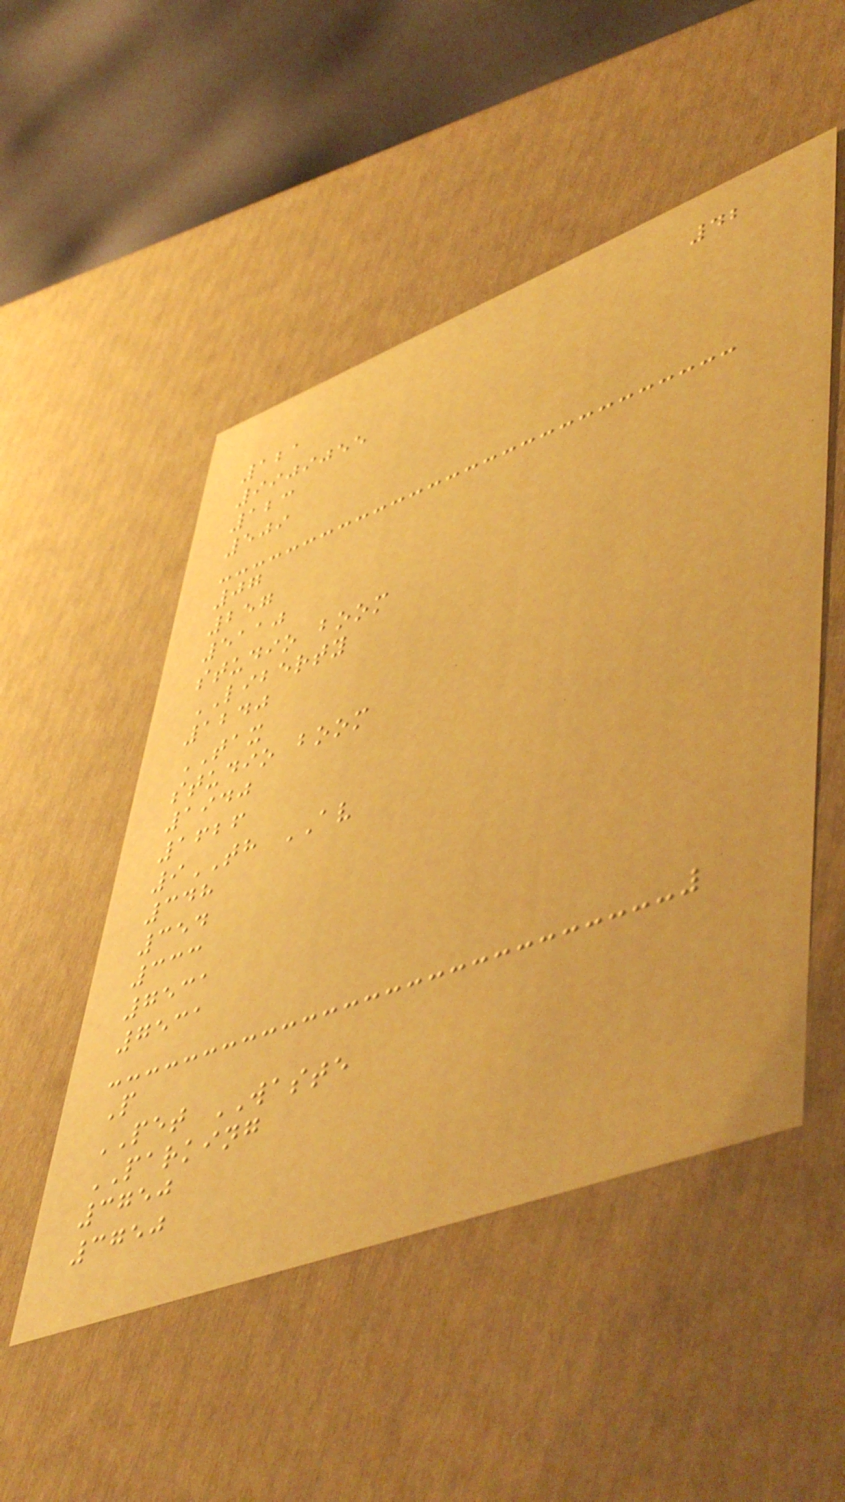42
121
9909055
123
509
07
257
5110
studio boom
LIBERTY
1240
TAX
studio boom
1940
1626
9TH AV
348
354
333
7531
7531
P
PET WASTE
PARKING
3750
3750
